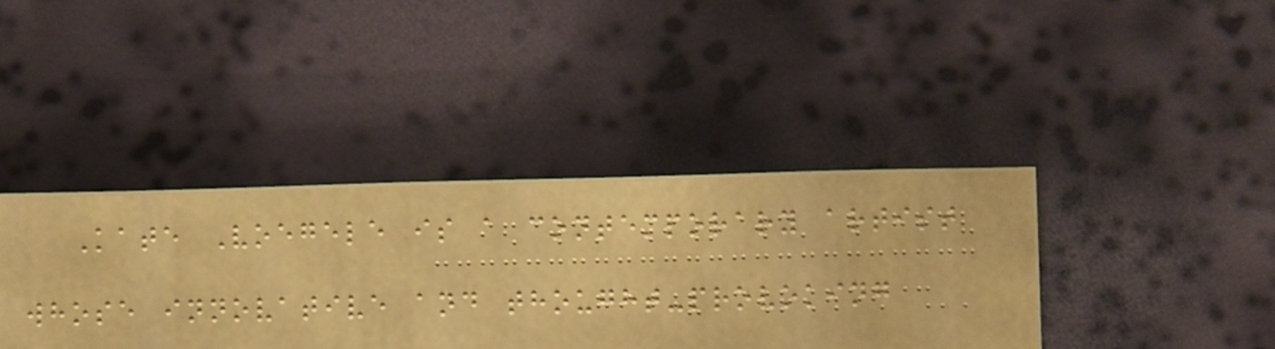Kate Voegele is a contemporary artist
whose innovative and thought-provoking
